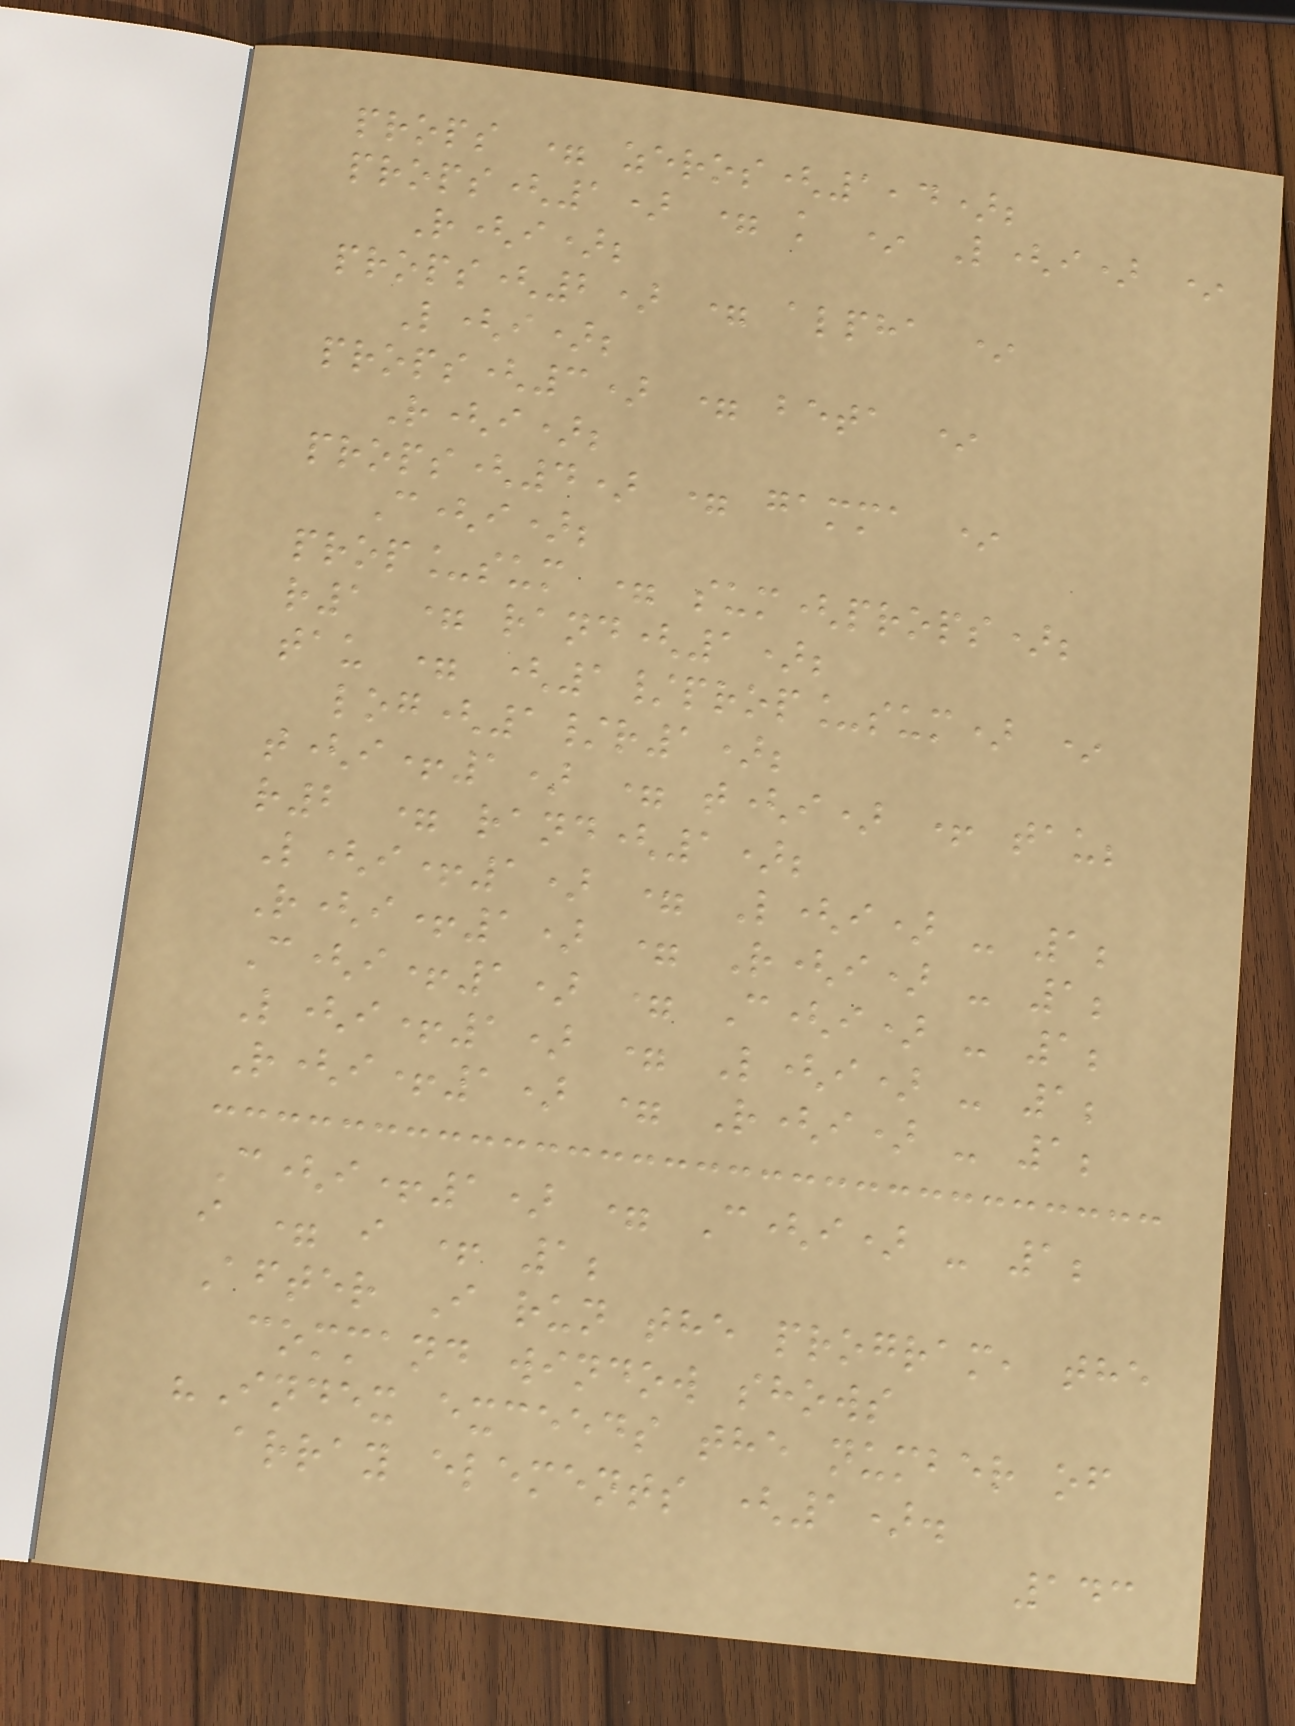props = zeros(1,4);
props(1) = k * L(i) *
R(i);
props(2) = alpha *
L(i);
props(3) = beta *
R(i);
props(4) = gamma *
C(i);
prop_sum = sum(props);
r1 = rand(1);
tau = (1/prop_sum) *
log(1/r1);
t(i+1) = t(i) + tau;
r2 = rand(1);
L(i+1) = L(i) - 1;
R(i+1) = R(i) - 1;
C(i+1) = C(i) - 1;
L(i+1) = L(i) - 1;
R(i+1) = R(i) - 1;
C(i+1) = C(i) - 1;
i = i + 1;
After I run the program, the
command window shows
"Index exceeds the number of
array elements (1).
143
